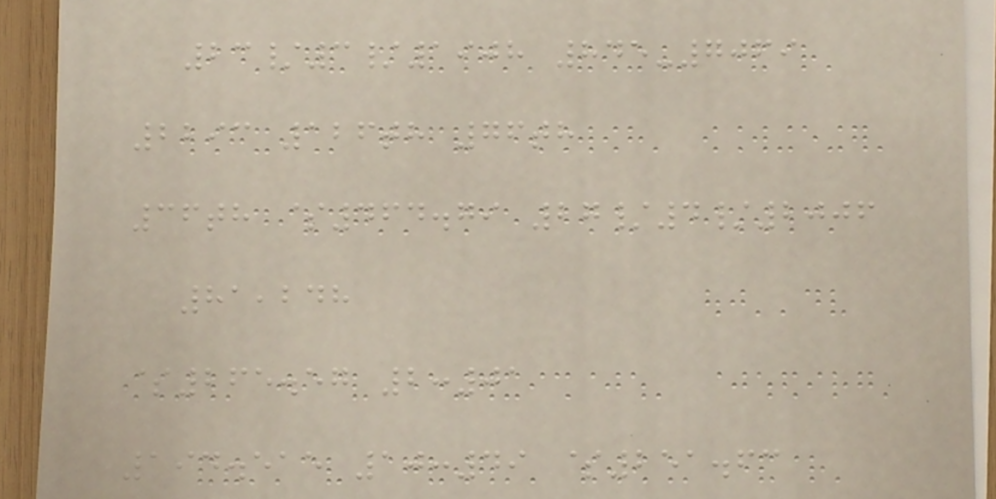23/3/1908 845-7069
2293 126th 76th
36th $464.79 27/4/2006
81,248
$265.57 2:01
194.515 10:49 $251.63
